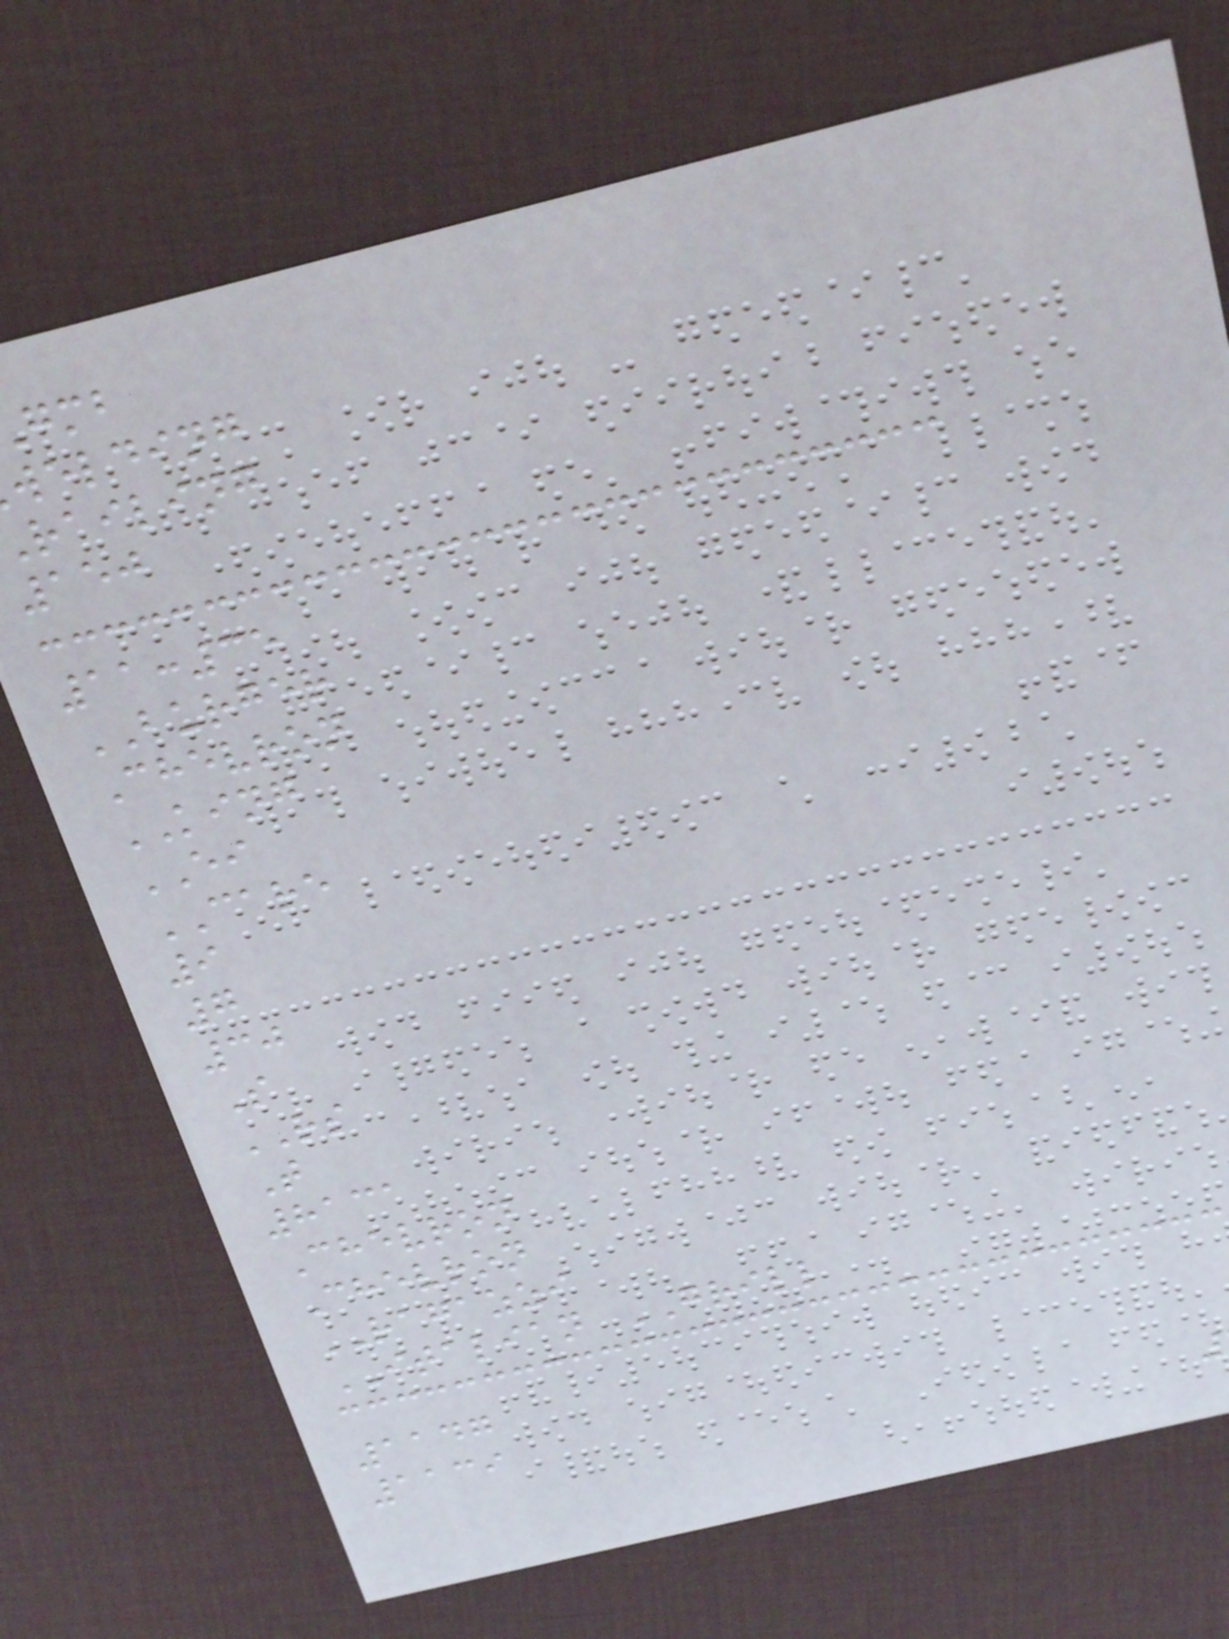welding
railing
150
11:35
BURGER
Chevron
KING
EI
CARE
9
7
30
S
RS
T
8131
Chevron
Chevron
RAGAZZI
ITALIAN GRILL
1147
1139
